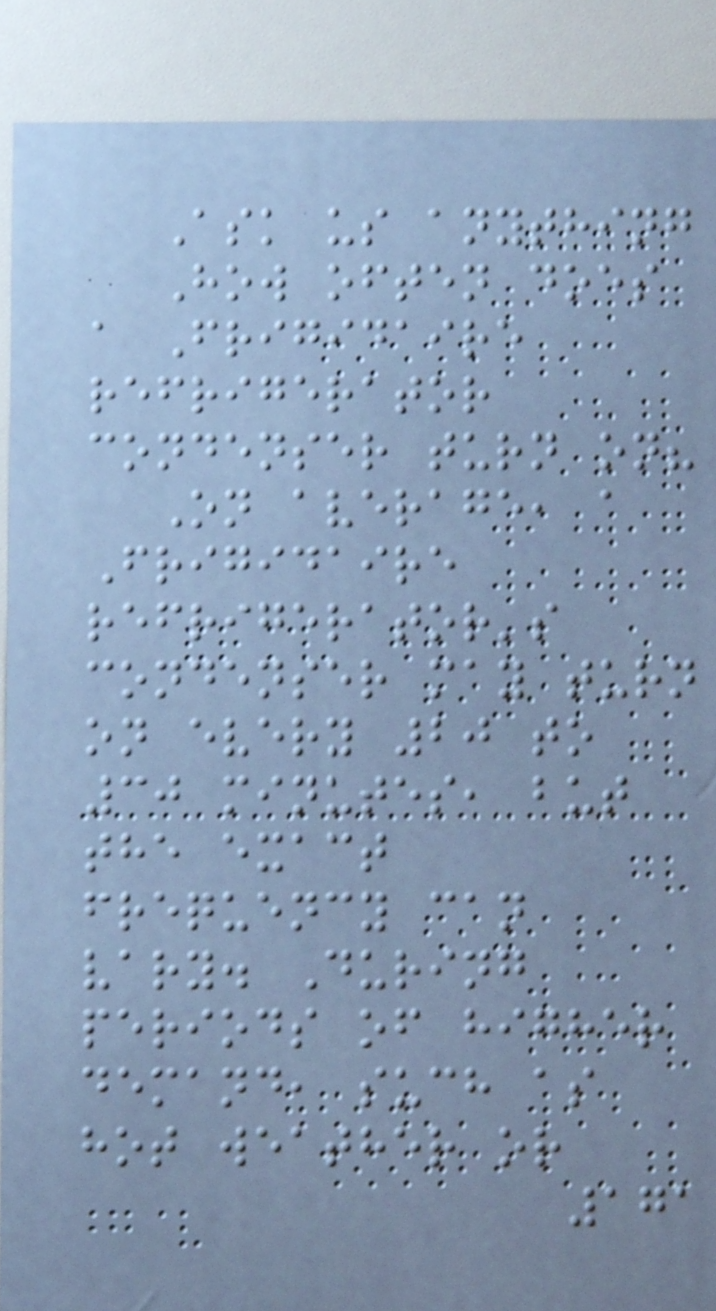Ask us anything
How often does
a Frigidaire
refrigerator
condenser turn on?
On average, a
Frigidaire
refrigerator's
condenser may turn
on every 20 to
30 minutes, but
the exact
frequency can
vary. During
periods of higher
demand, such as
hot weather or
171
